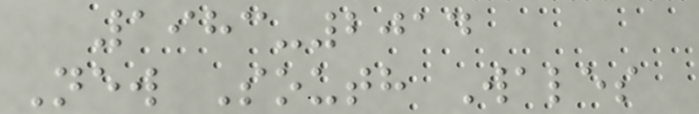1983-2014
New South Wales
